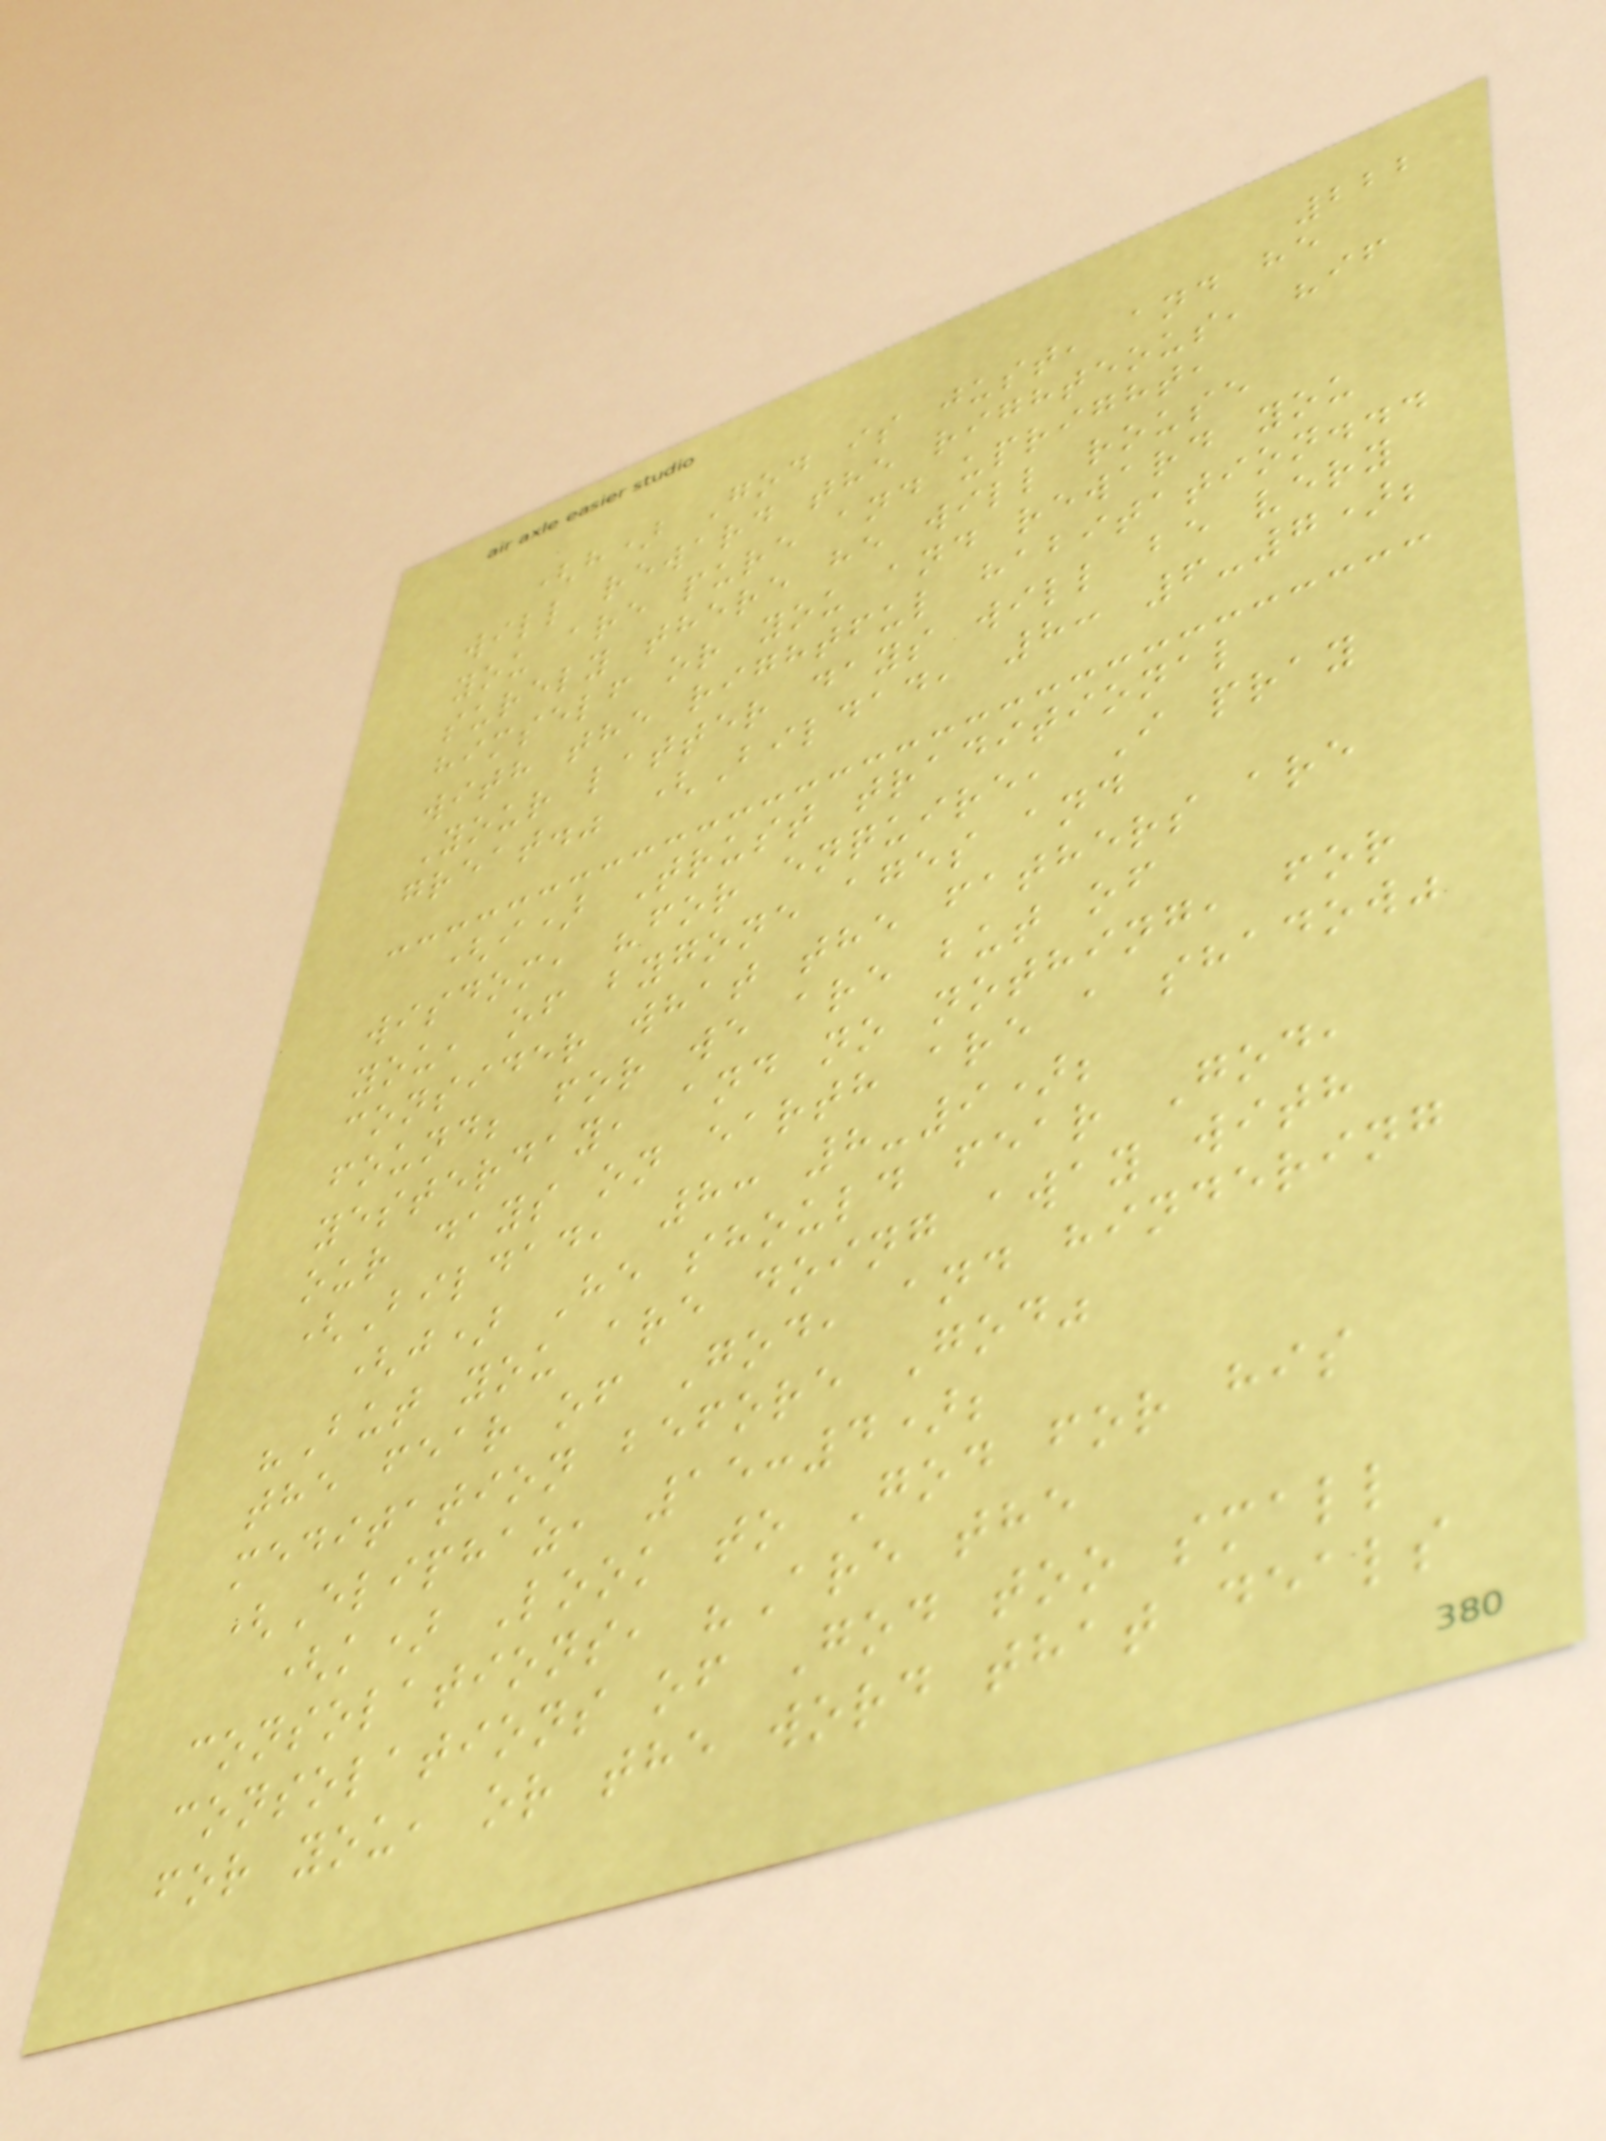222
(h) God is just, and he
will reward the righteous, "if
you are pure and upright,
surely there he will rouse
himself or you and reward you
with the rightful habitation...
Your latter days will be very
great." (Bildad, 8: 6-7);
(i) Trust traditional
wisdom, "for enquire, I pray
you, of bygone ages and
consider what the fathers are
found; for we are but of
yesterday, and no nothing, for
our days on earth are a shadow"
(Bildad, 8: 8-9);
(j) He should fear God,
"But you are doing away with
the fear of God, and hindering
meditation before God"
(Eliphaz, 15:4);
(k) Look to God for his
consolations, "Are the
consolations of God too small
for you, or the word that deals
